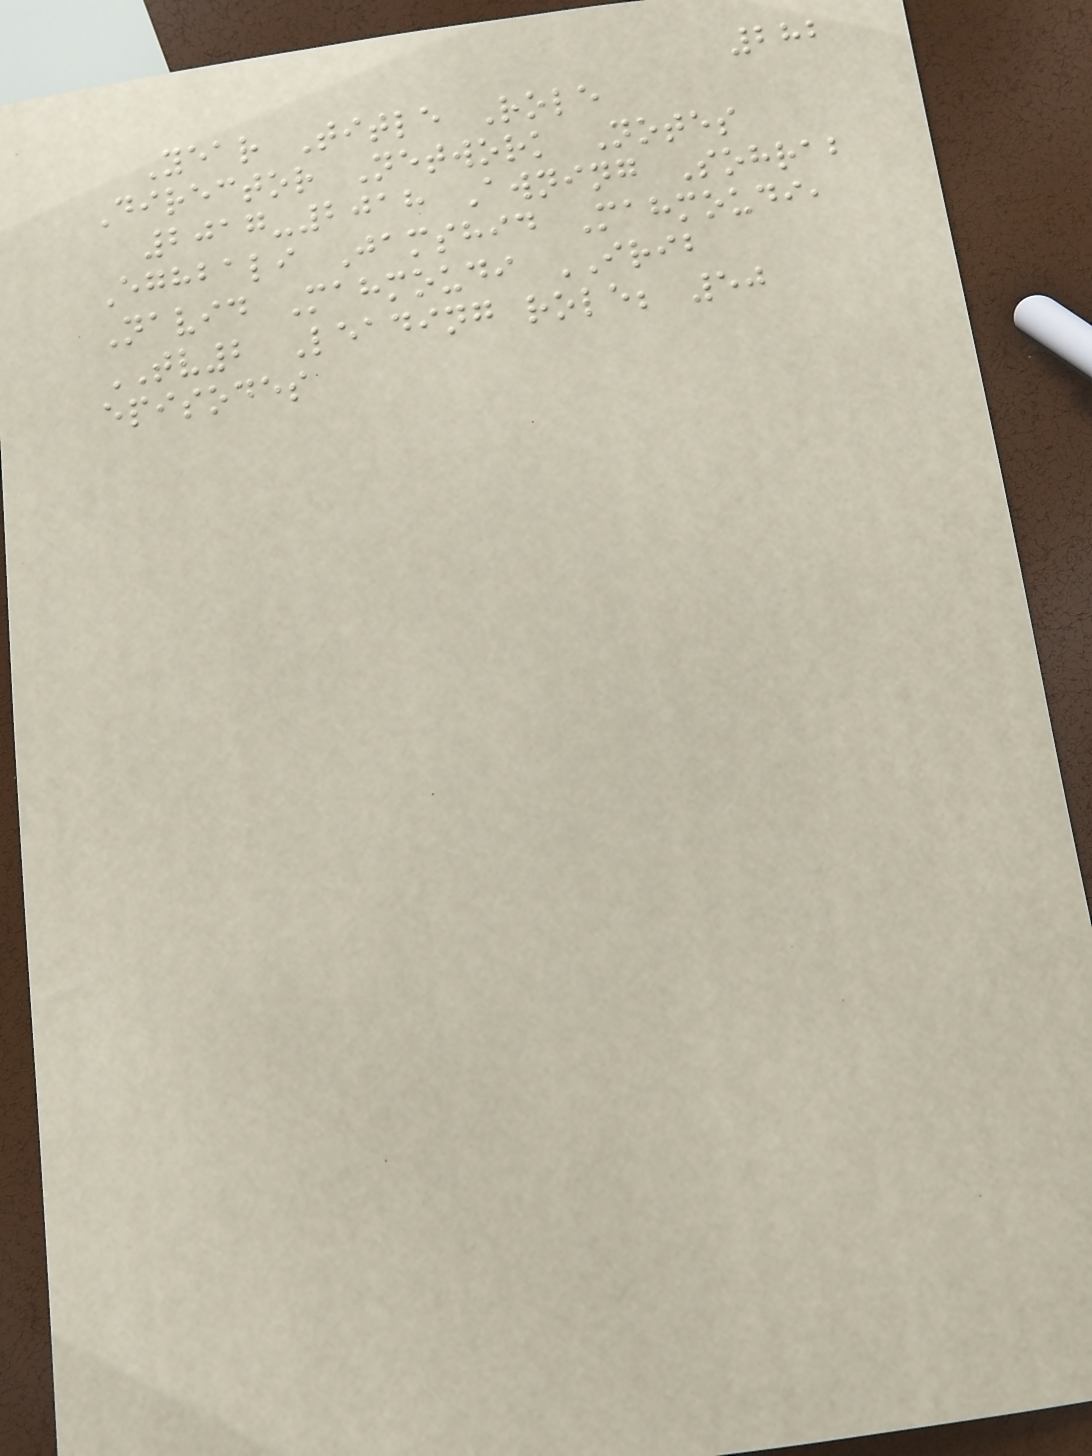282
Year Title Role
Director Network Notes
2017-2018 Awning Sohrab
Eghbali Jamshid Mahmoudi,
Navid Mahmoudi IRIB
TV2 Leading role; 50
episodes
